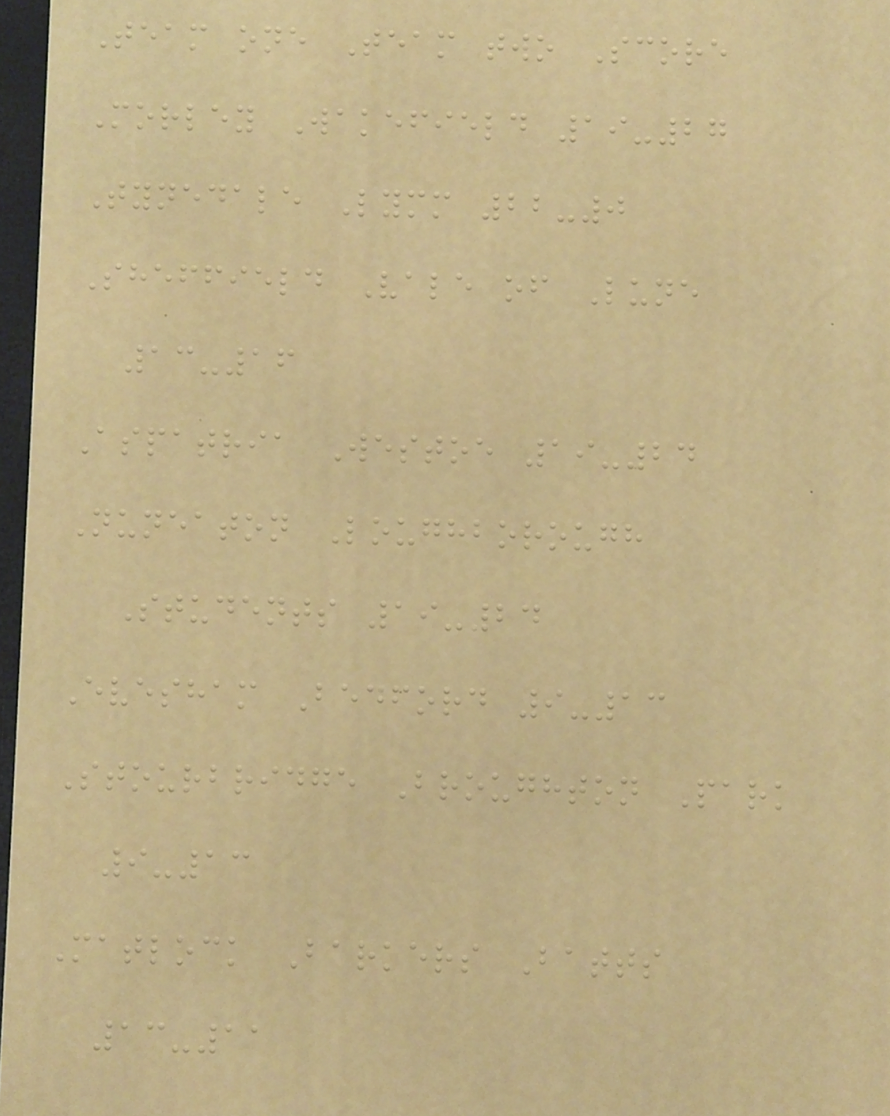Team one Team two Score
Morley Wakefield 19-27
Tynedale Lymm 22-0
Sheffield Vale of Lune
13-16
Aspatria Westoe 19-24
Nuneaton Loughborough
Students 19-24
Evesham Bedford 9-13
Stourbridge Broughton Park
9-13
Matlock Barkers Batts
13-11
